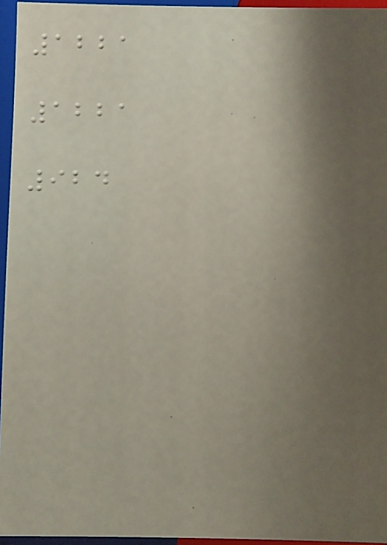1221
1221
924
